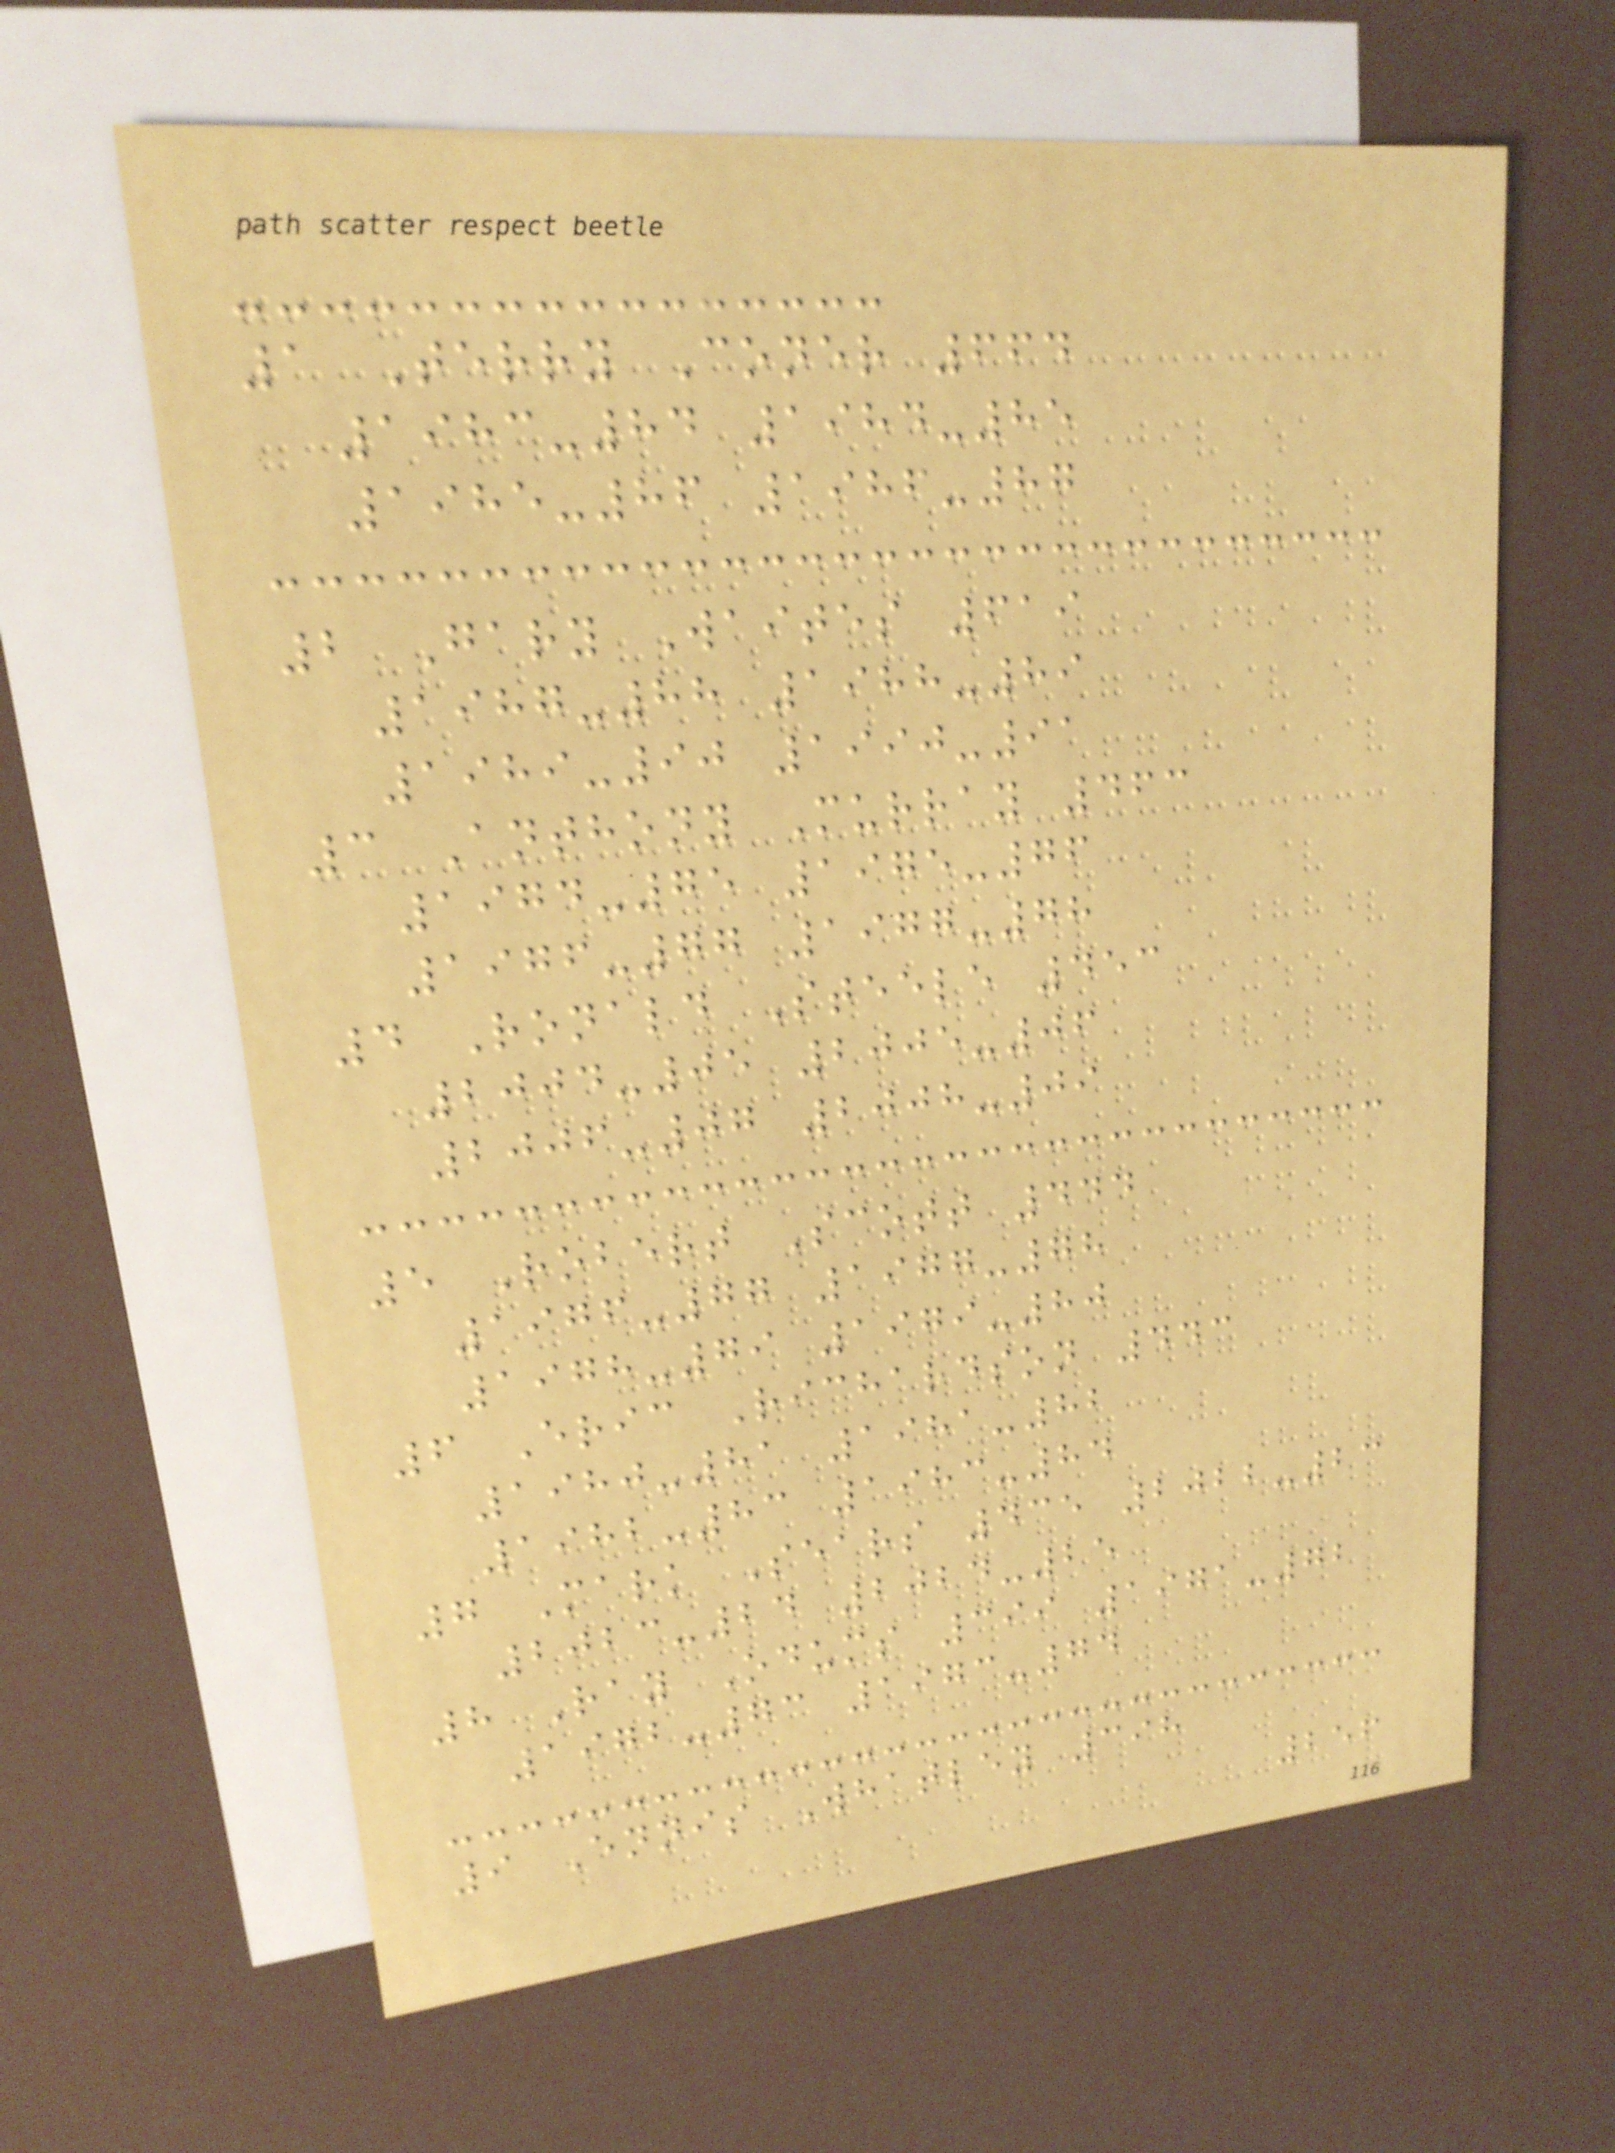1 Terry Coner 664
1983-84 1984-85
1985-86 1986-87
2 Gary Waites 619
1987-88 1988-89
1989-90 1990-91
3 Anthony Murray 463
1974-75 1975-76
1976-77 1977-78
4 Ronald Steele 453
2004-05 2005-06
2006-07 2008-09
5 Robert Scott 444
1976-77 1977-78
1978-79 1979-80
6 Eric Richardson 443
1980-81 1981-82
1982-83 1983-84
7 Mark Sears 435 2022-23
2023-24 2024-25
8 Ray Odums 399 1971-72
1972-73 1973-74
9 Ennis Whatley 398
256
